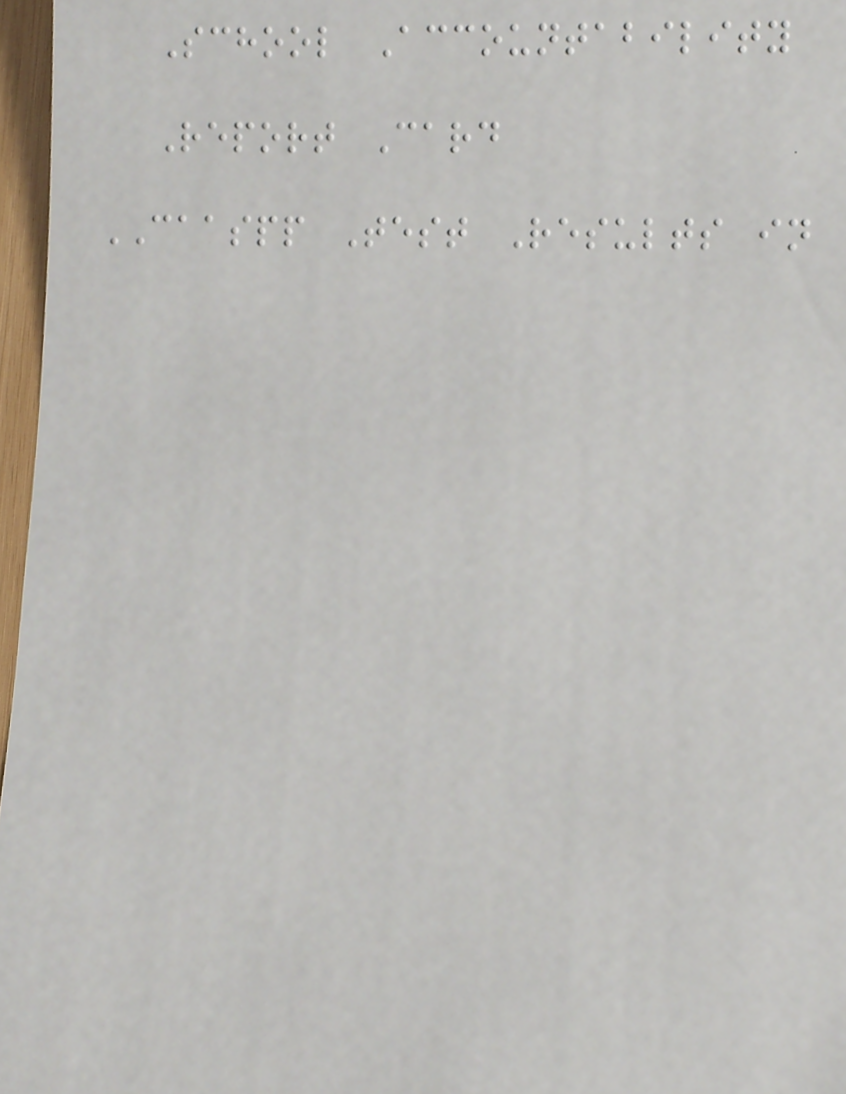School Accountability
Report Card
CAASPP Test Results in
